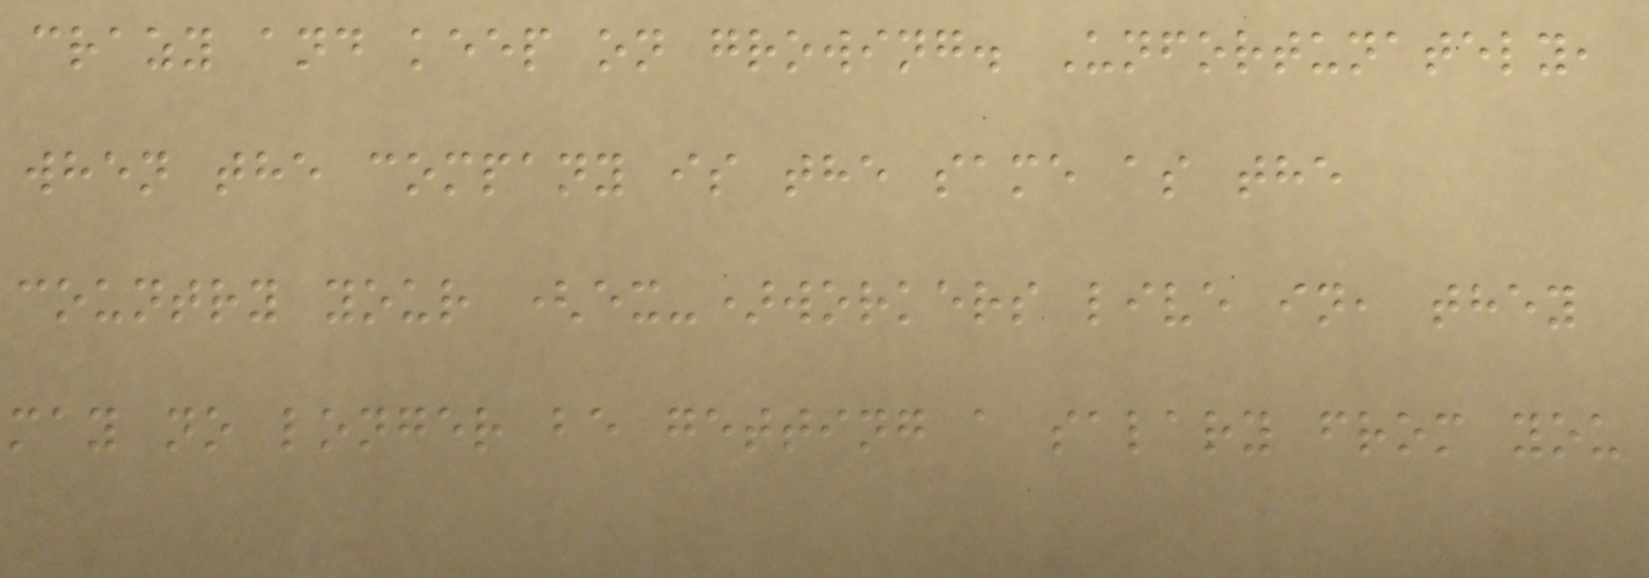crazy and keep on growing. Unfortunately,
when the company is the same as the
country your (ex-)workers live in, they
may no longer be getting a salary from you
